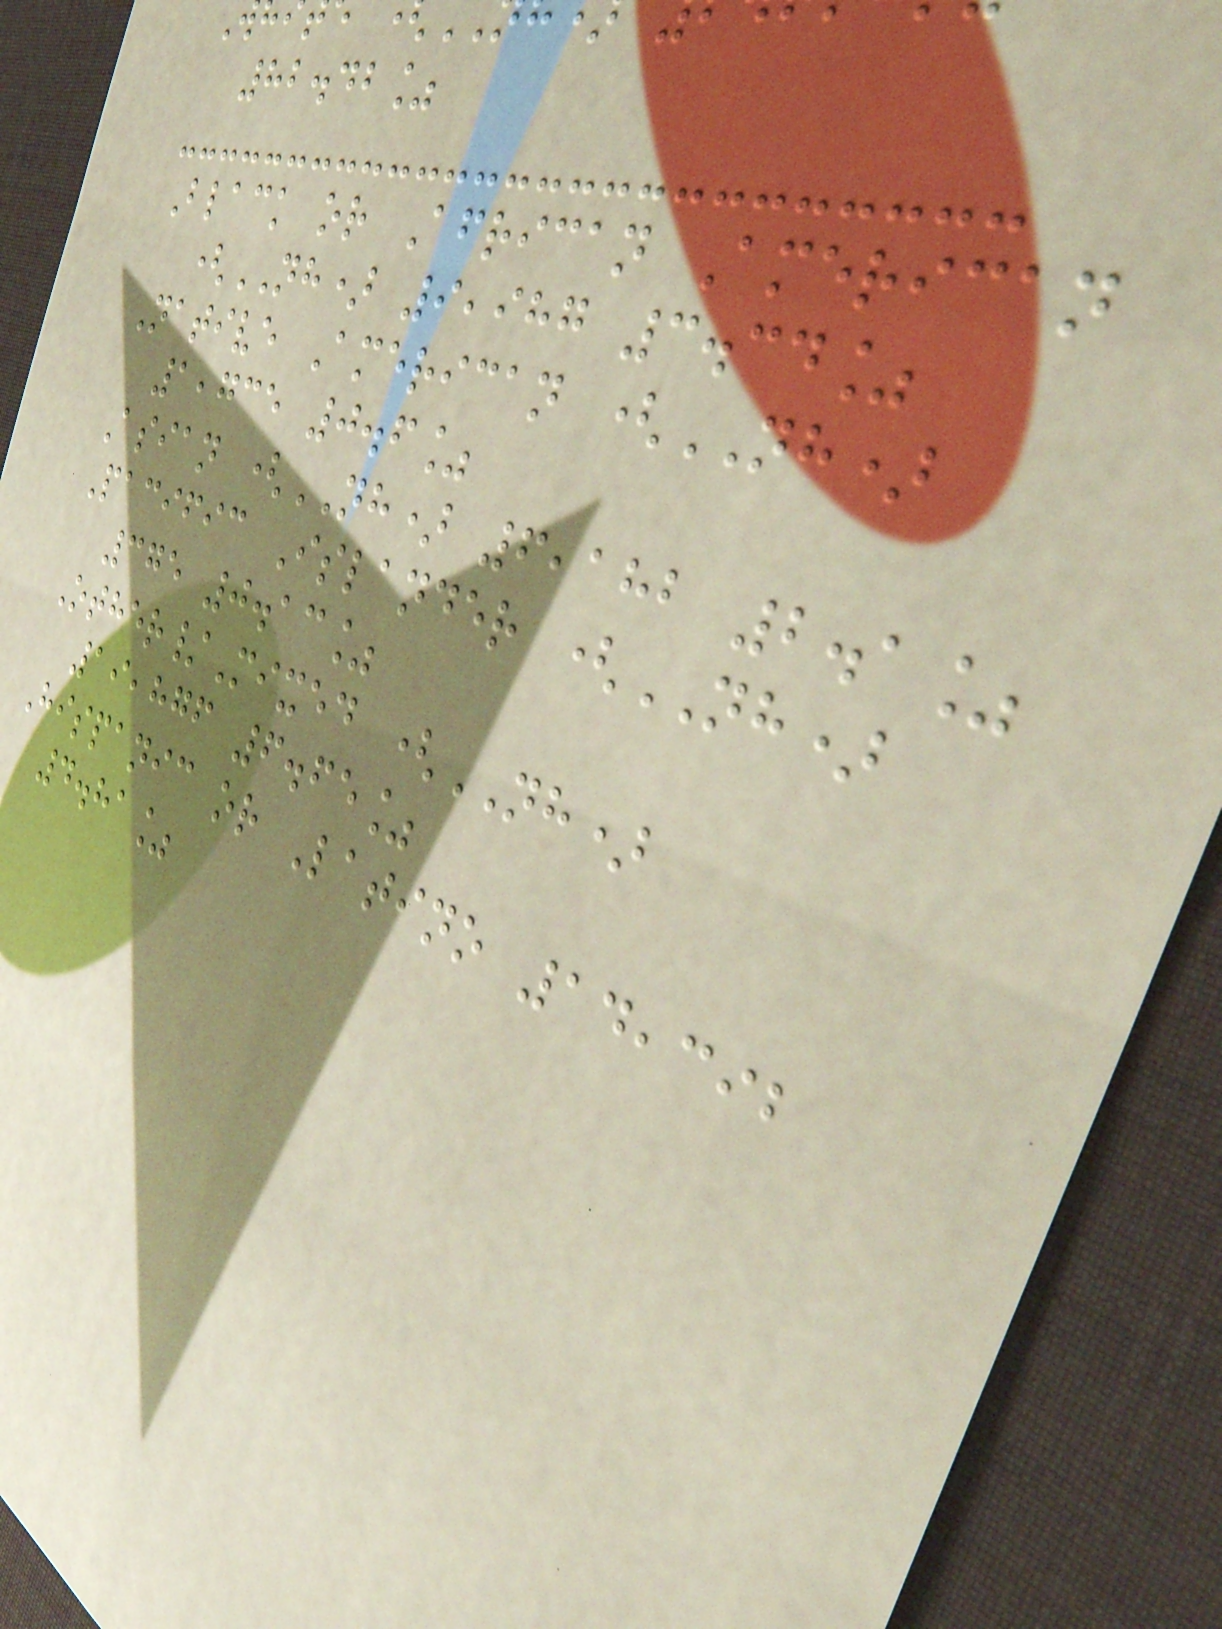82.42%
Black or African American
(NH) 9,987 3.34%
Native American (NH)
1,735 0.6%
Asian (NH) 6,182 2.1%
Pacific Islander (NH)
375 0.13%
Other/Mixed (NH)
19,876 6.65%
Hispanic or Latino 14,392
4.81%
